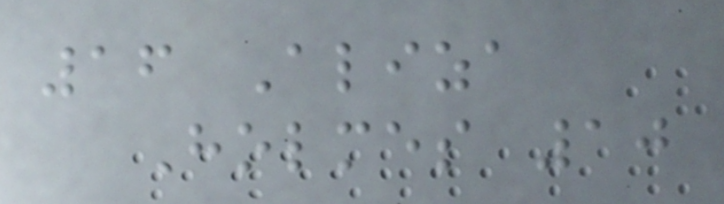16 Aliza
Holmes 10
